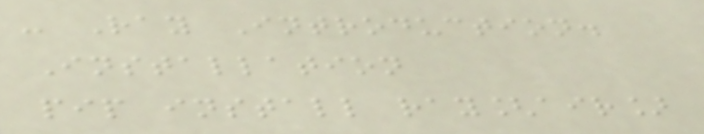- Ray Introduction.
Installation
pip install ray[air]
